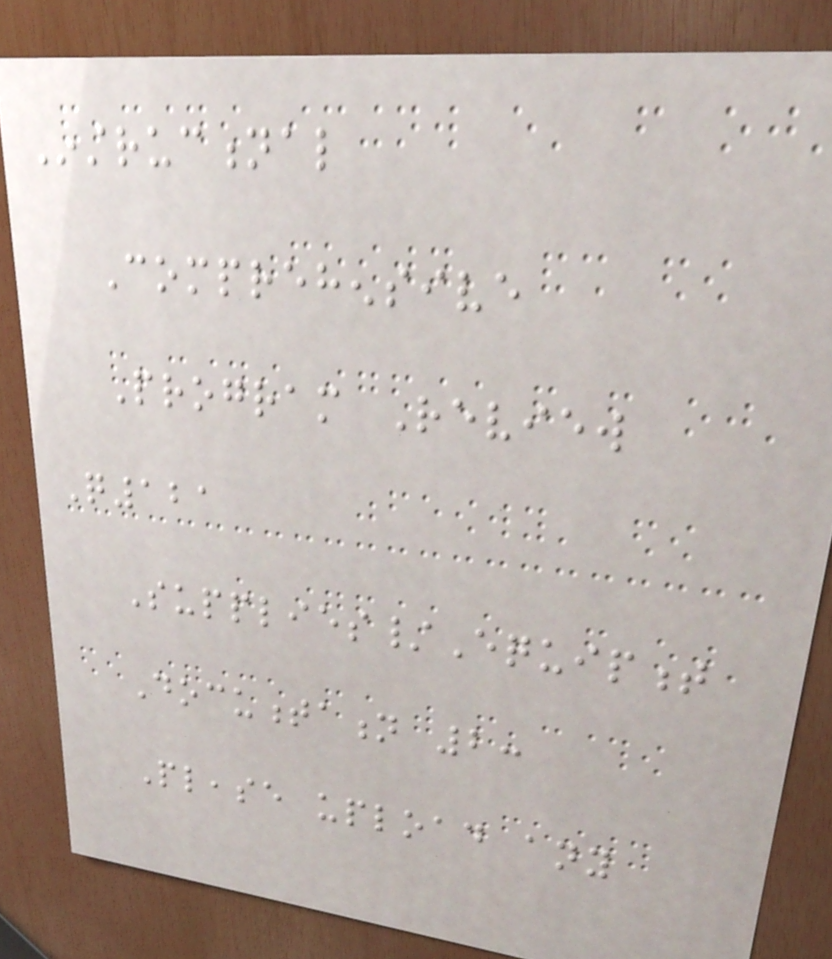Instructional
Comprehensive
Program Review
Q121
Supplies/Equipment
Documentation 2:
Please upload any
